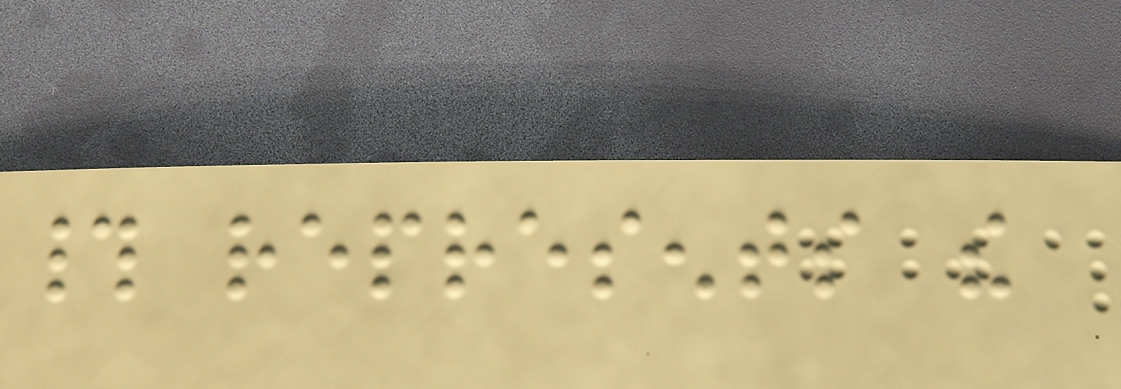# represents the
